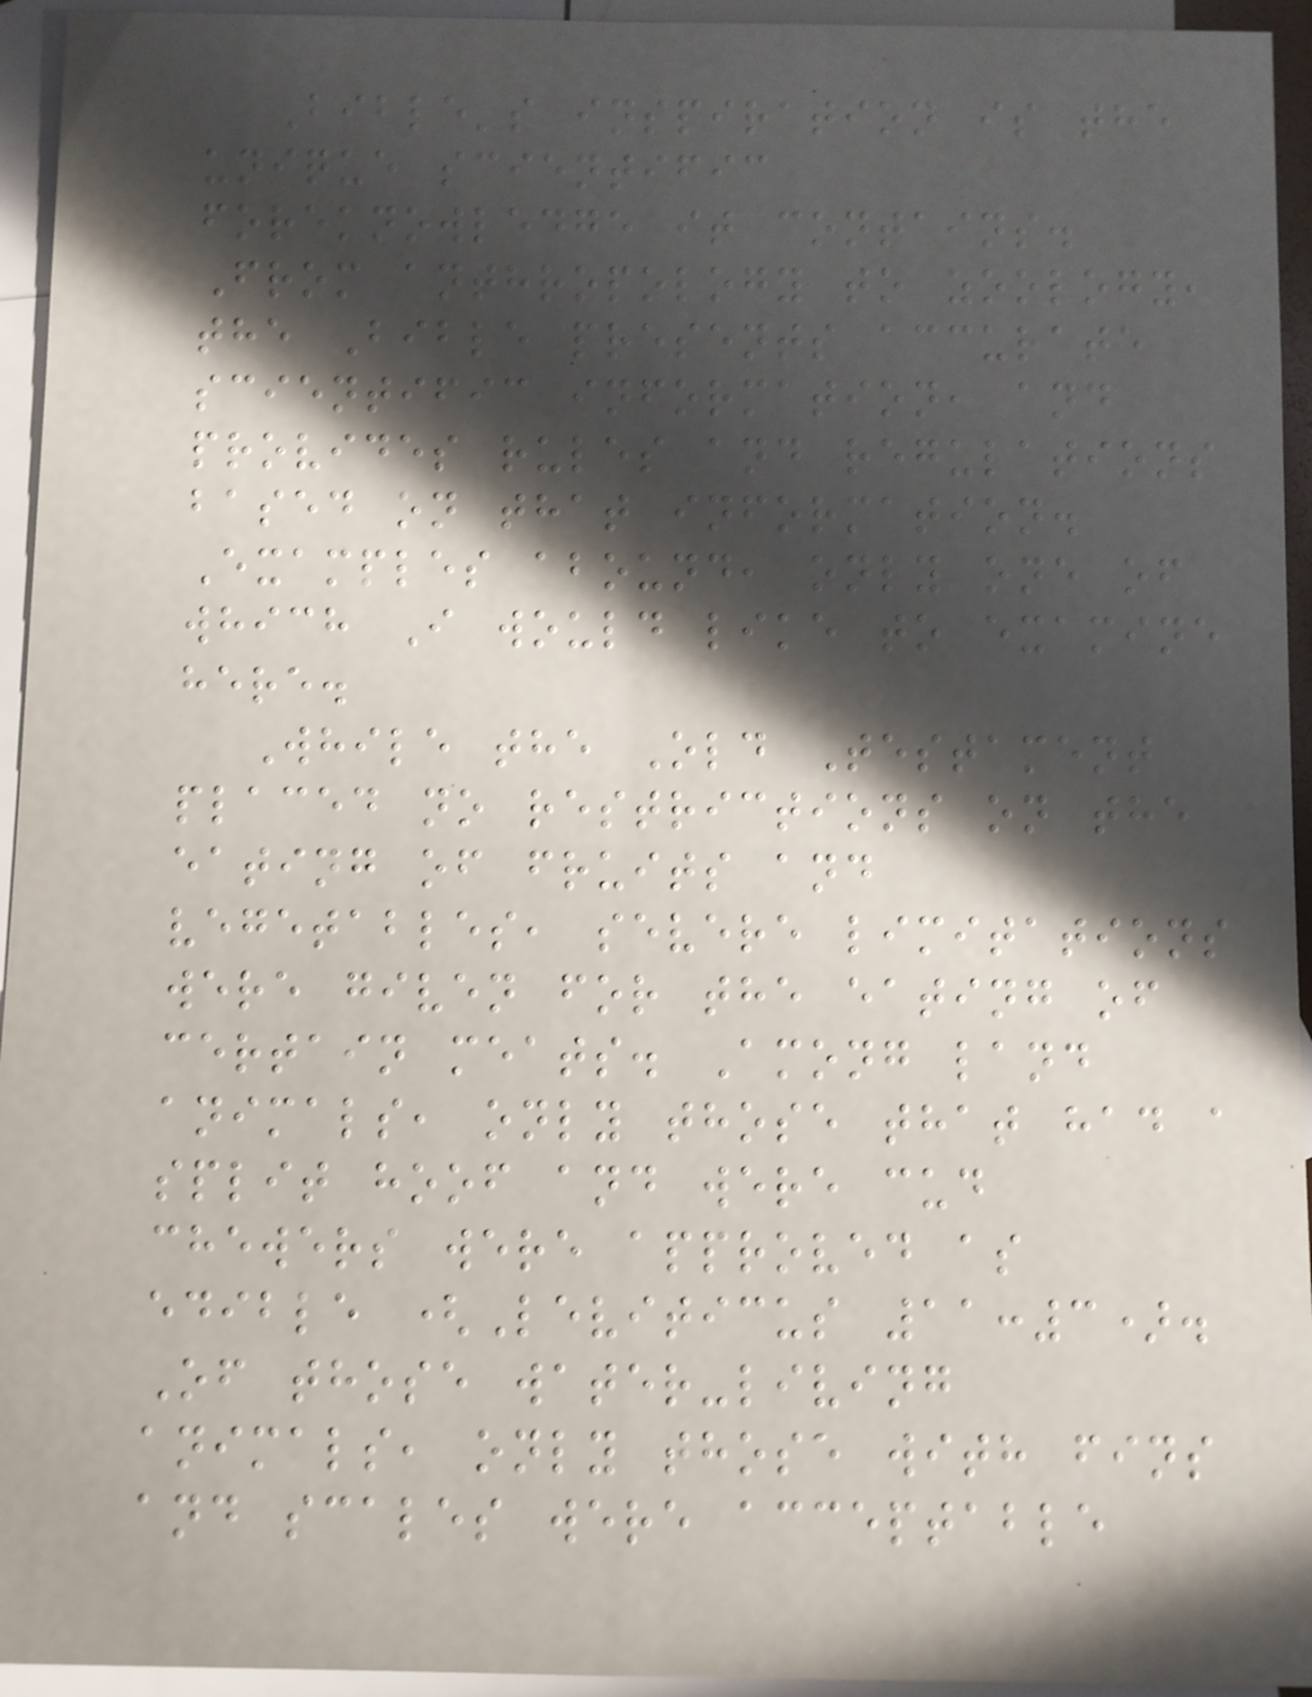Bible's inspiration is the
unique scientific
foreknowledge it contains.
From anthropology to zoology,
the Bible presents accurate
scientific information, and
provides rules and regulations
based on that information.
Examples abound, only one of
which I would like to examine
here.
While the Old Testament
placed no restrictions on the
eating of fruits and
vegetables, severe limitations
were given for the eating of
certain meats. Among land
animals, only those that had a
split hoof and were cud
chewers were approved as
edible (Leviticus 11:3).
Of those water-living
animals, only those with fins
and scales were acceptable
